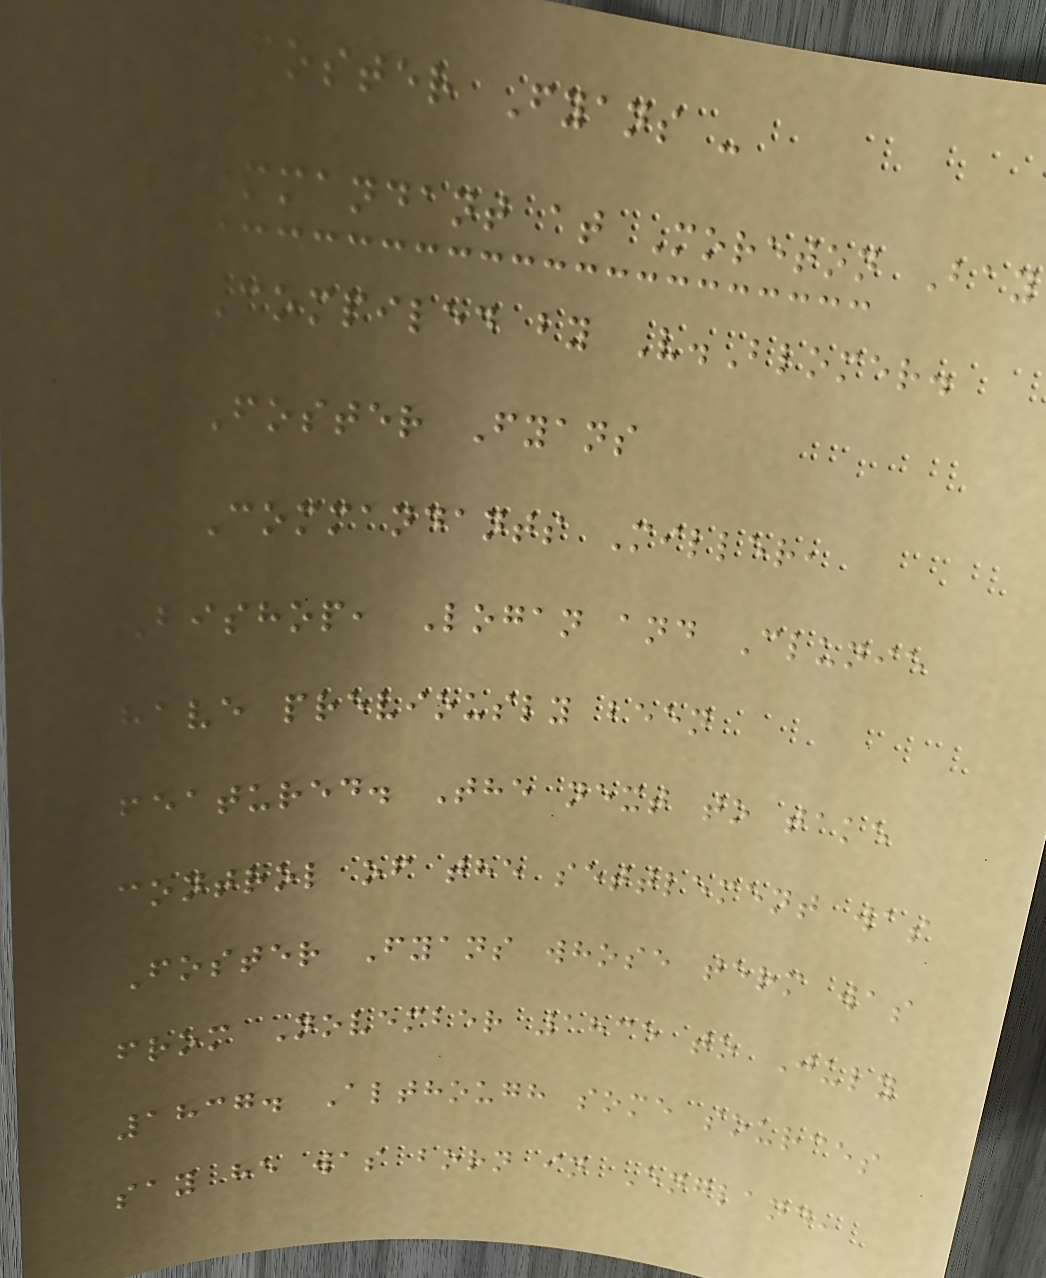Foster Fyans -
Commandant at Moreton Bay
Compiled by V.Blomer.
Foster Fyans
Commandants Miller,
Bishop, Logan and Clunie
have previously been
featured. The next to take
control of the settlement was
Foster Fyans whose term was
from November 1835 to July
1837. Although some sources
say he was born in England,
